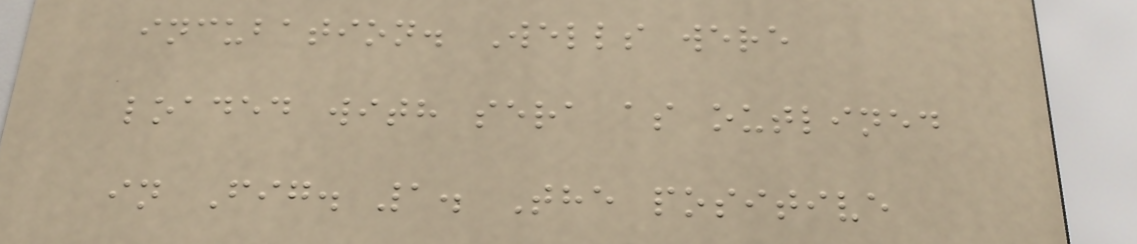incubation. Wells were
loaded with sera as outlined
in Fig. 1. The positive
